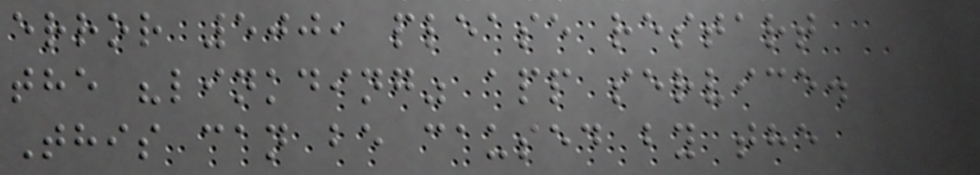error 500, please restart
the "linkding" app service.
This can be caused by the
